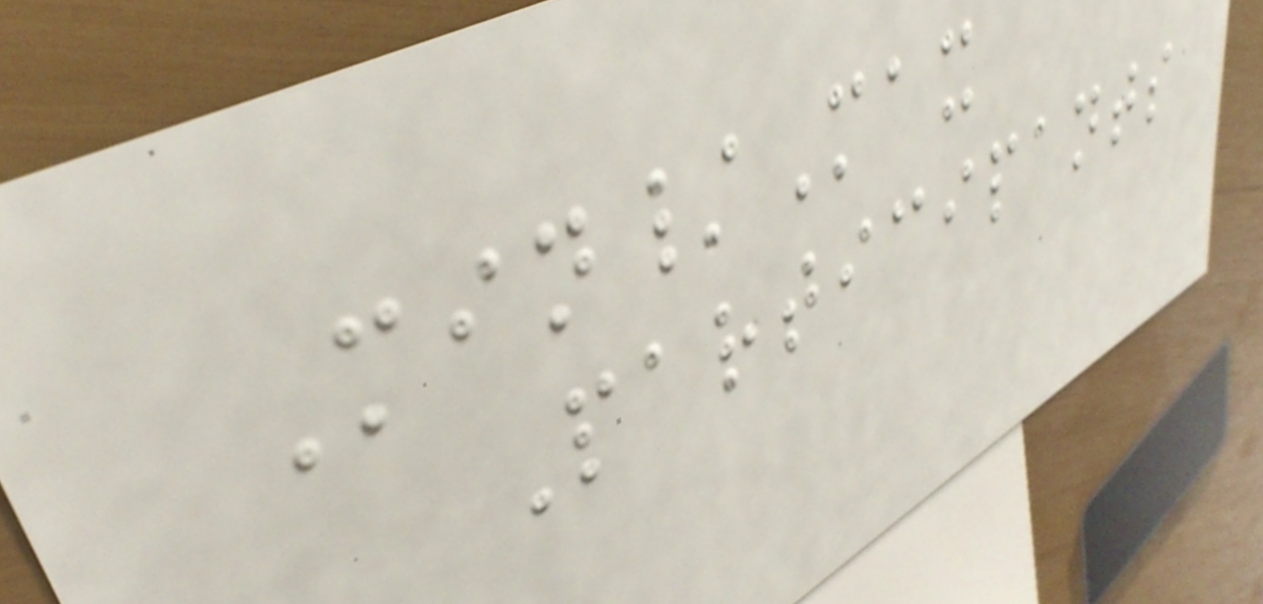Min/Max
Participants
